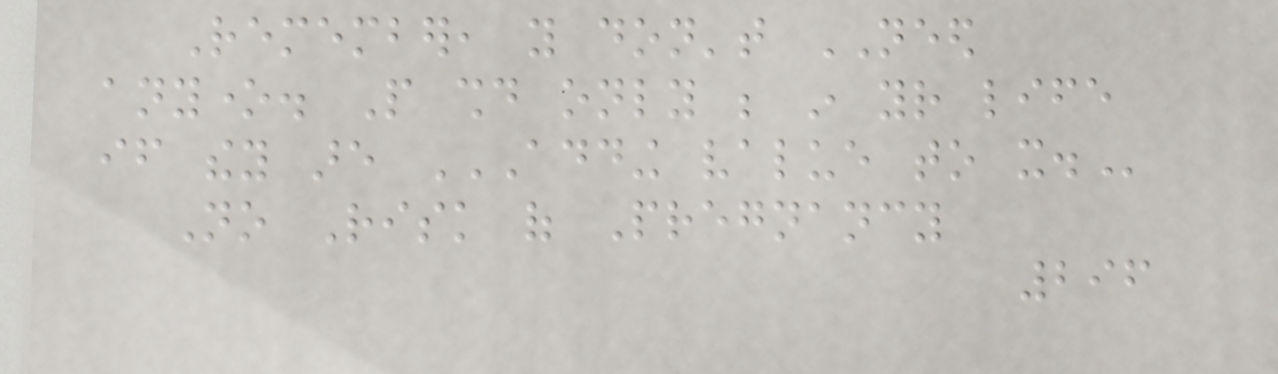Remember, you don't NEED
anyone. People should only be in your life
if they are ADDING VALUE TO IT.
No Risk of Pregnancy
296
